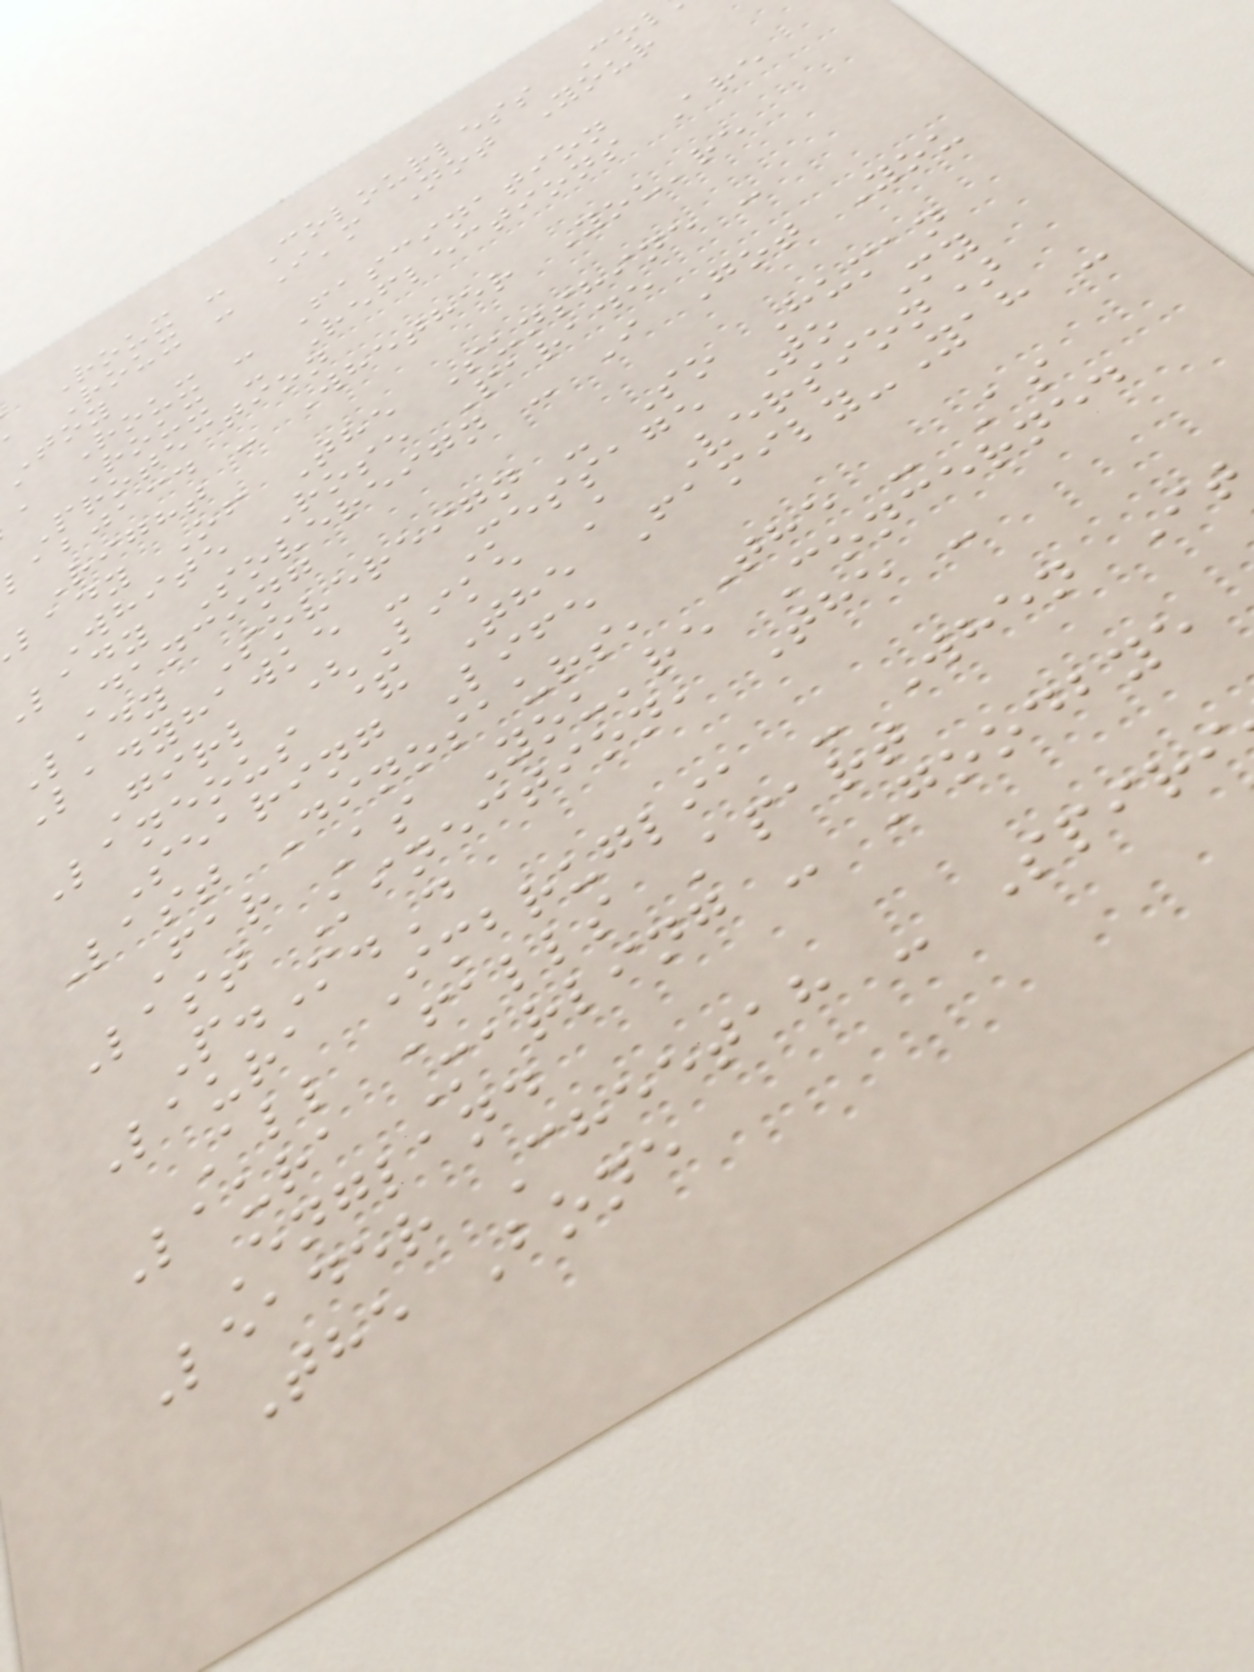Roux - Colourless Col
a Roux - I'm Not Your
Toy
a Roux - Fascination
a Roux - Reflections Are
Protection
labjacd - Whether You're
Right
lady Of The Sunshine -
White Rose Parade
lady Sovereign - I Got You
Dancing
Lady Sovereign - So Human
Ladyhawke - Message To My
Girl (Like A Version)
Laneous & The Family-Yah -
Searing Life
Last Dinosaurs, The - As
Far As You're Concerned
Last Kinection, The -
P.M.D
Laura Imbruglia - When It
All Falls Apart
Laura Marling - Goodbye
England
Leader Cheetah - Spiri
The Bone
